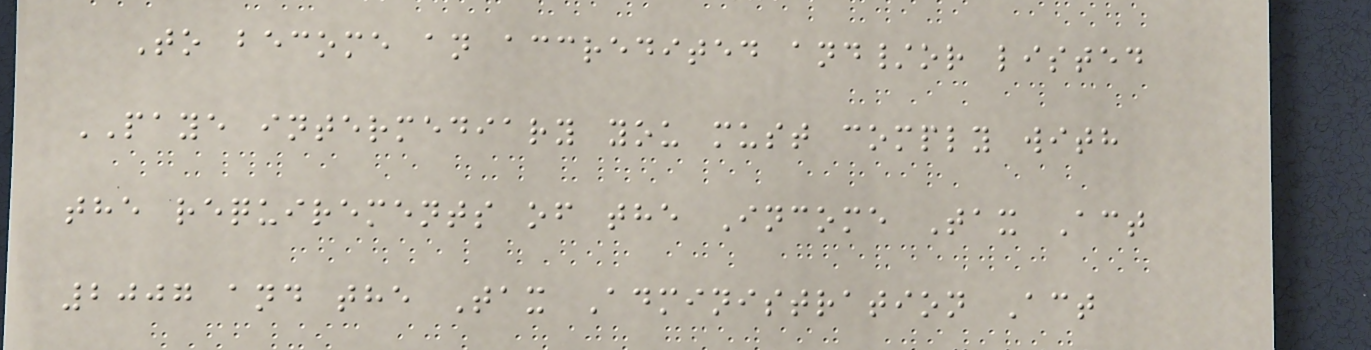To become an accredited and/or listed
PAYE intermediary you must comply with
the requirements of the Income Tax Act
2007 and the Tax Administration Act
